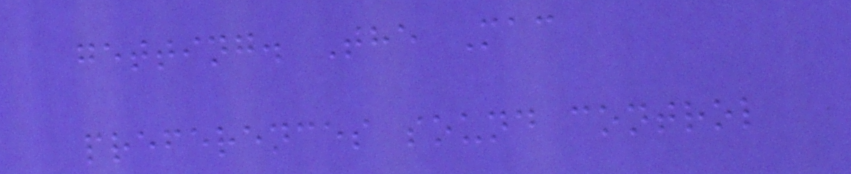getting. The Mac
preferences sound control
